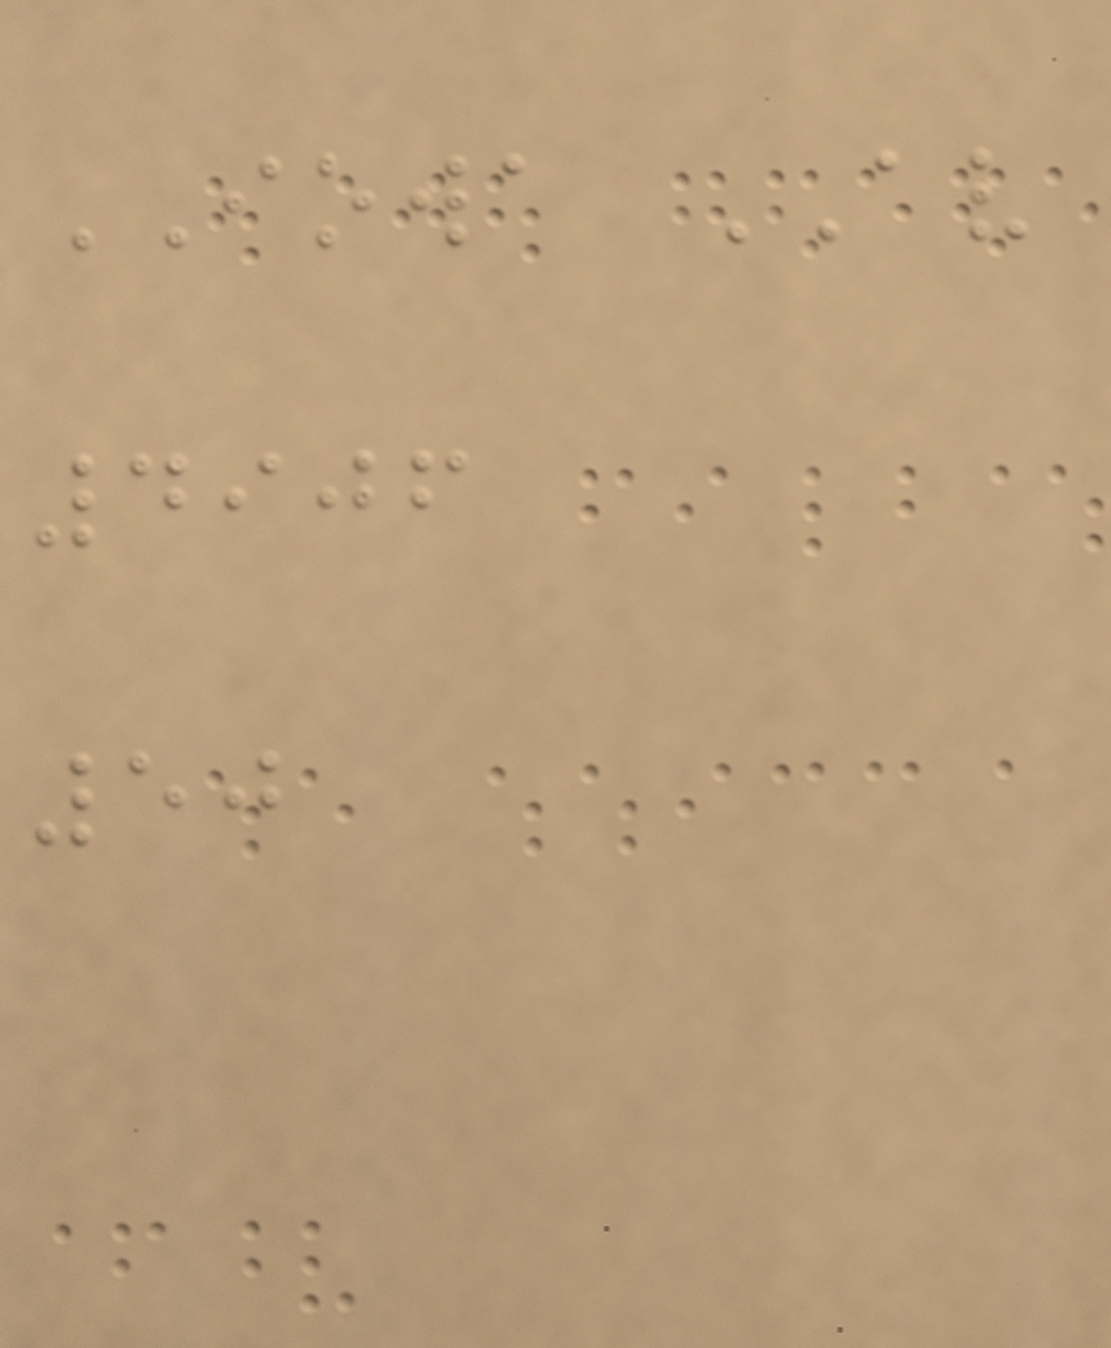IOWA AV
4906
50
